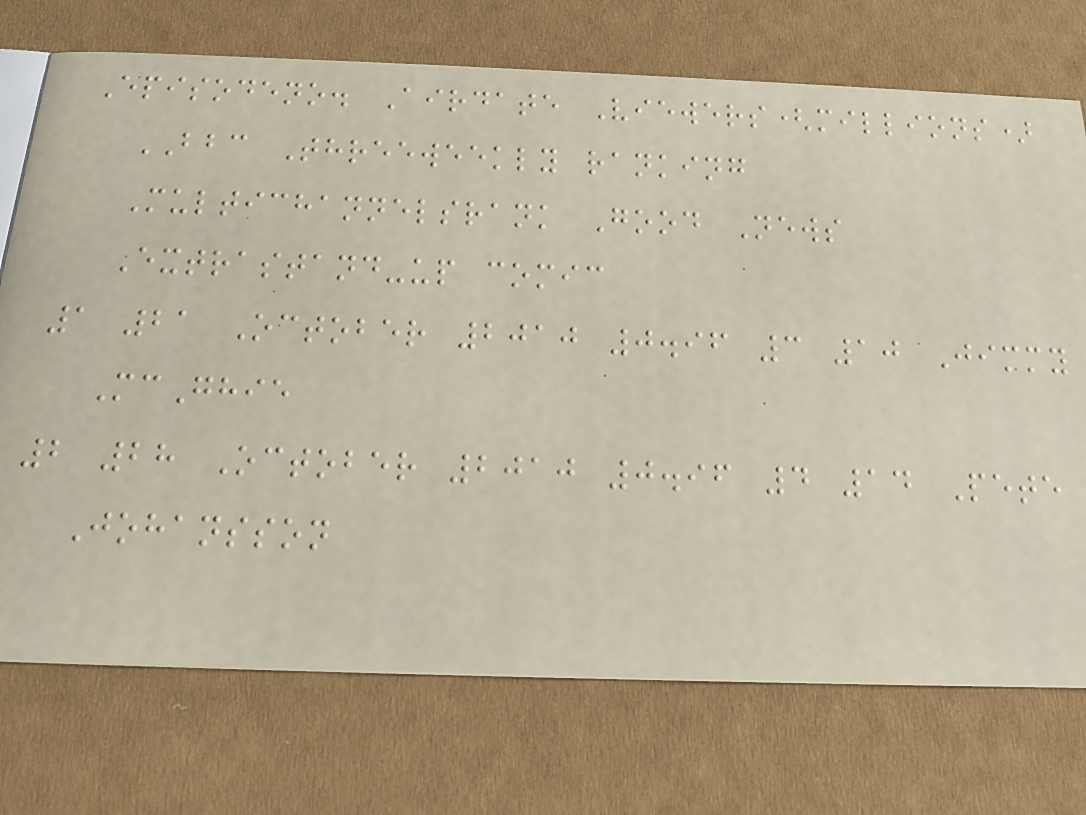Episodeno. Airdate Viewers(millions)
BBC Threeweekly ranking
Multichannelsrank Good News
Extrastand-up comic
1 21 October 2010 0.96 3 10 Jimmy
McGhie
2 28 October 2010 0.96 4 14 Pete
Johansson
